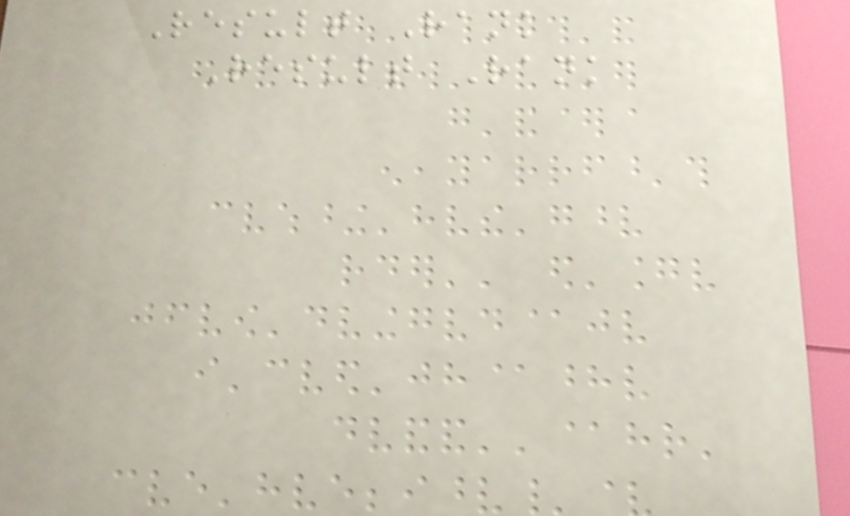Result Rank
Result Rank
